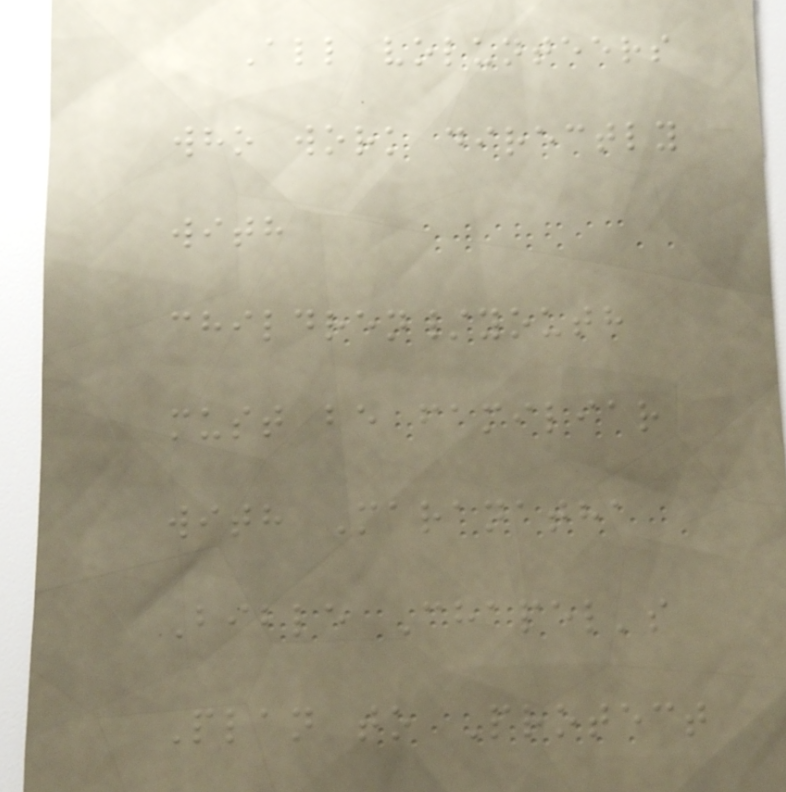All volunteers
who work directly
with
children/youth
must be familiar
with Maranatha
Bible Chapel's
Plan to Protect
